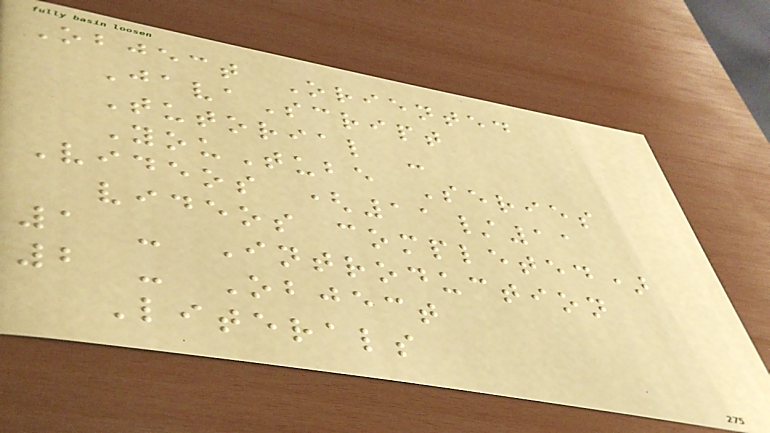Object Oriented
JavaScript
Tutorial -
YouTube Series
Videos (11/11
videos completed)
1 - Introduction
2 - Object
Literals
